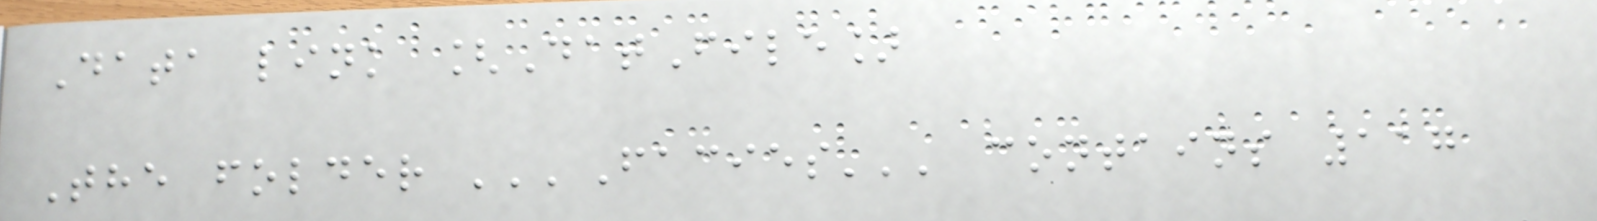Data link [DatFile]
The folder '''Facies''' contains 117
